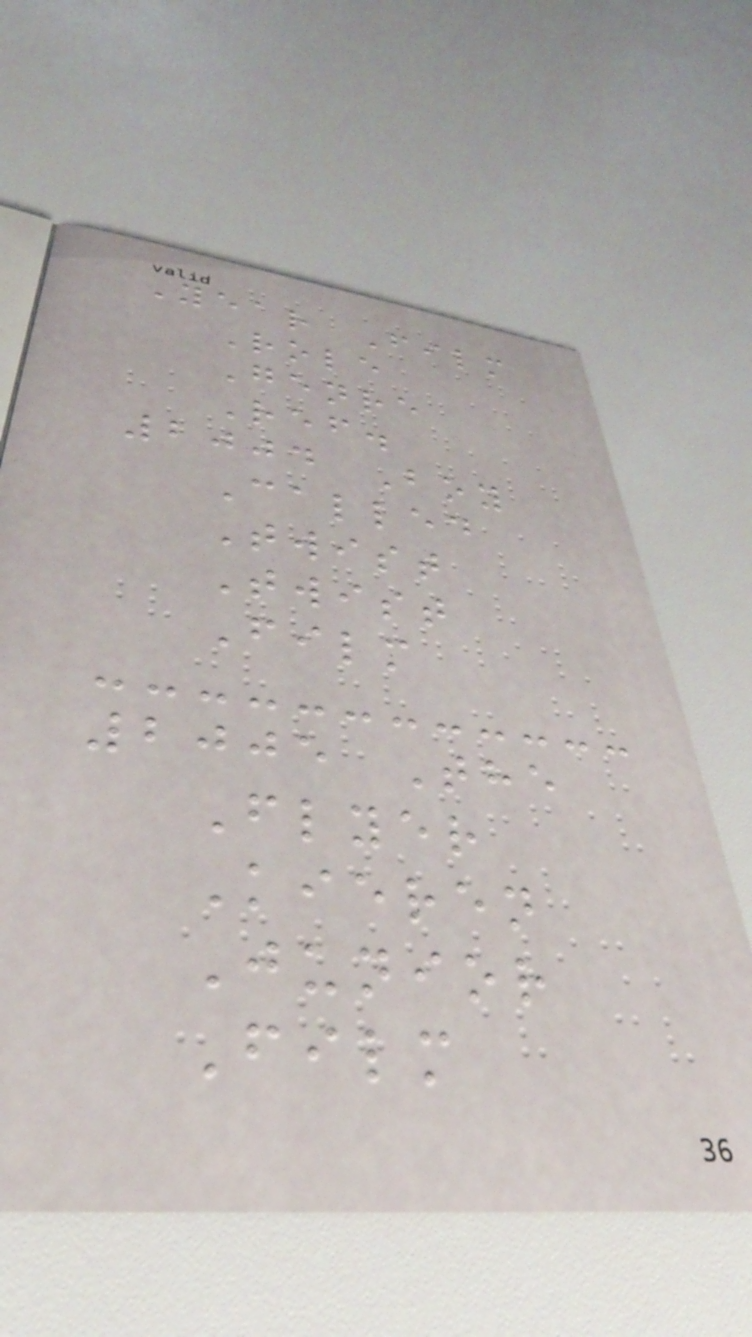Year Film
Role
Genre
Ref.
2004 Boy
Called
Twist
Twist
Film
2005 The
Flyer
Kieren
Junior
Film
